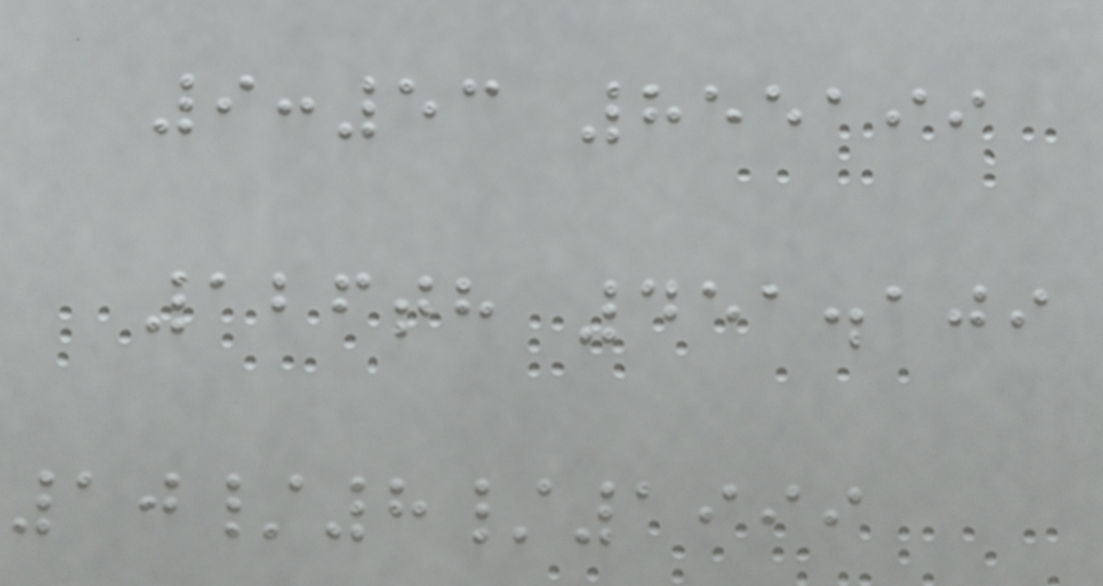9:53 855199
126th 451.109
10/8/1999
